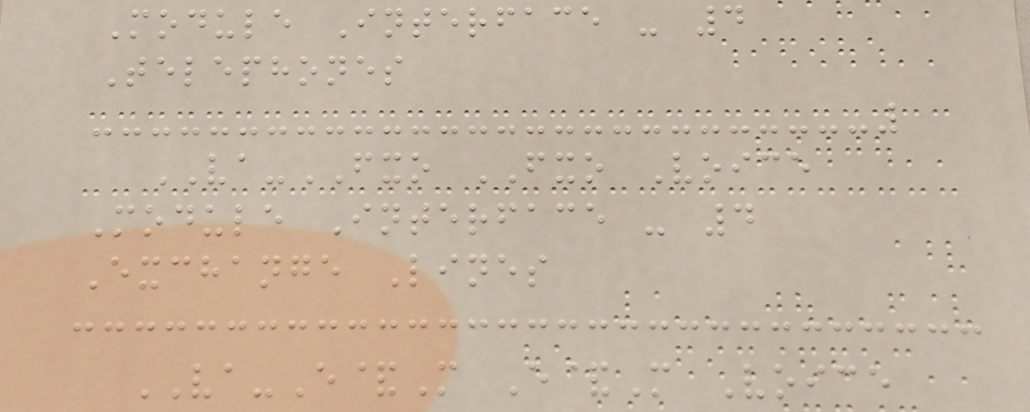Module Interface - 4
Telephones
VA-FXO FXO Voice
Module Interface - 4
Exchange Lines
VA-E&M E&M Voice
